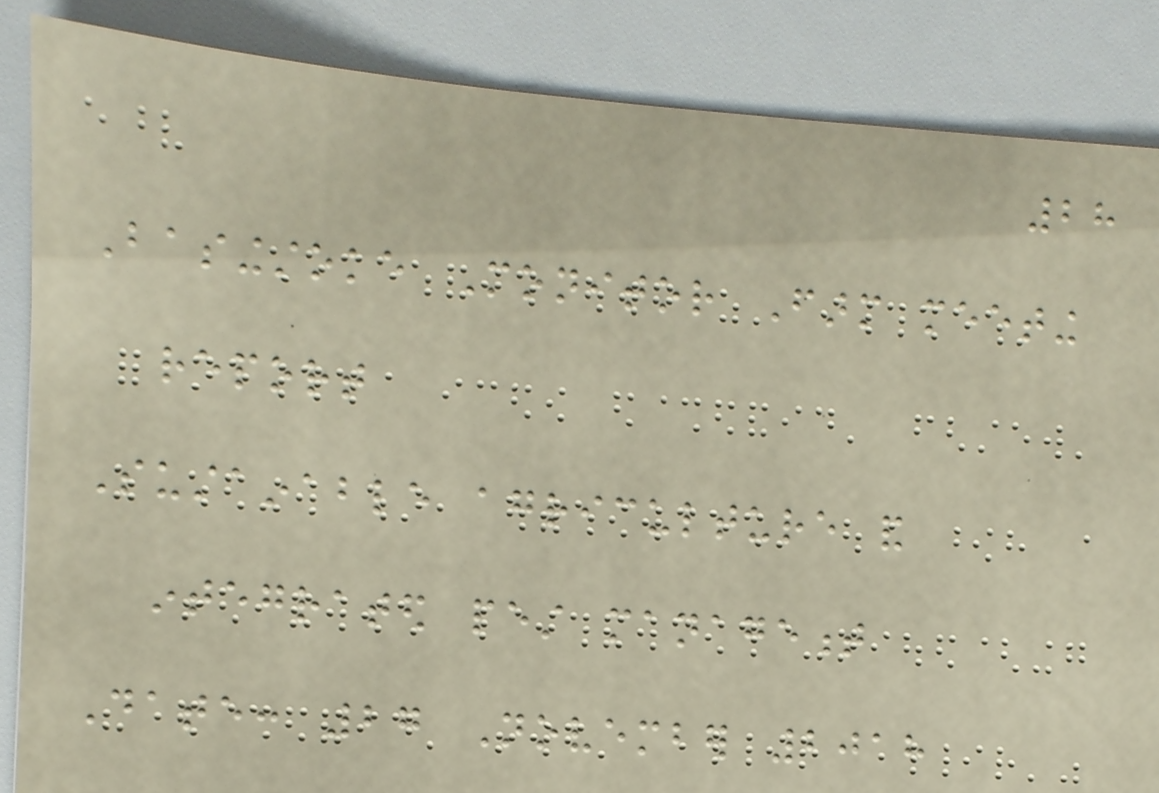28
Basingstoke Monitor Farm meeting
report
Sustainable agriculture and
integrated pest management
Date: 27 November 2018
